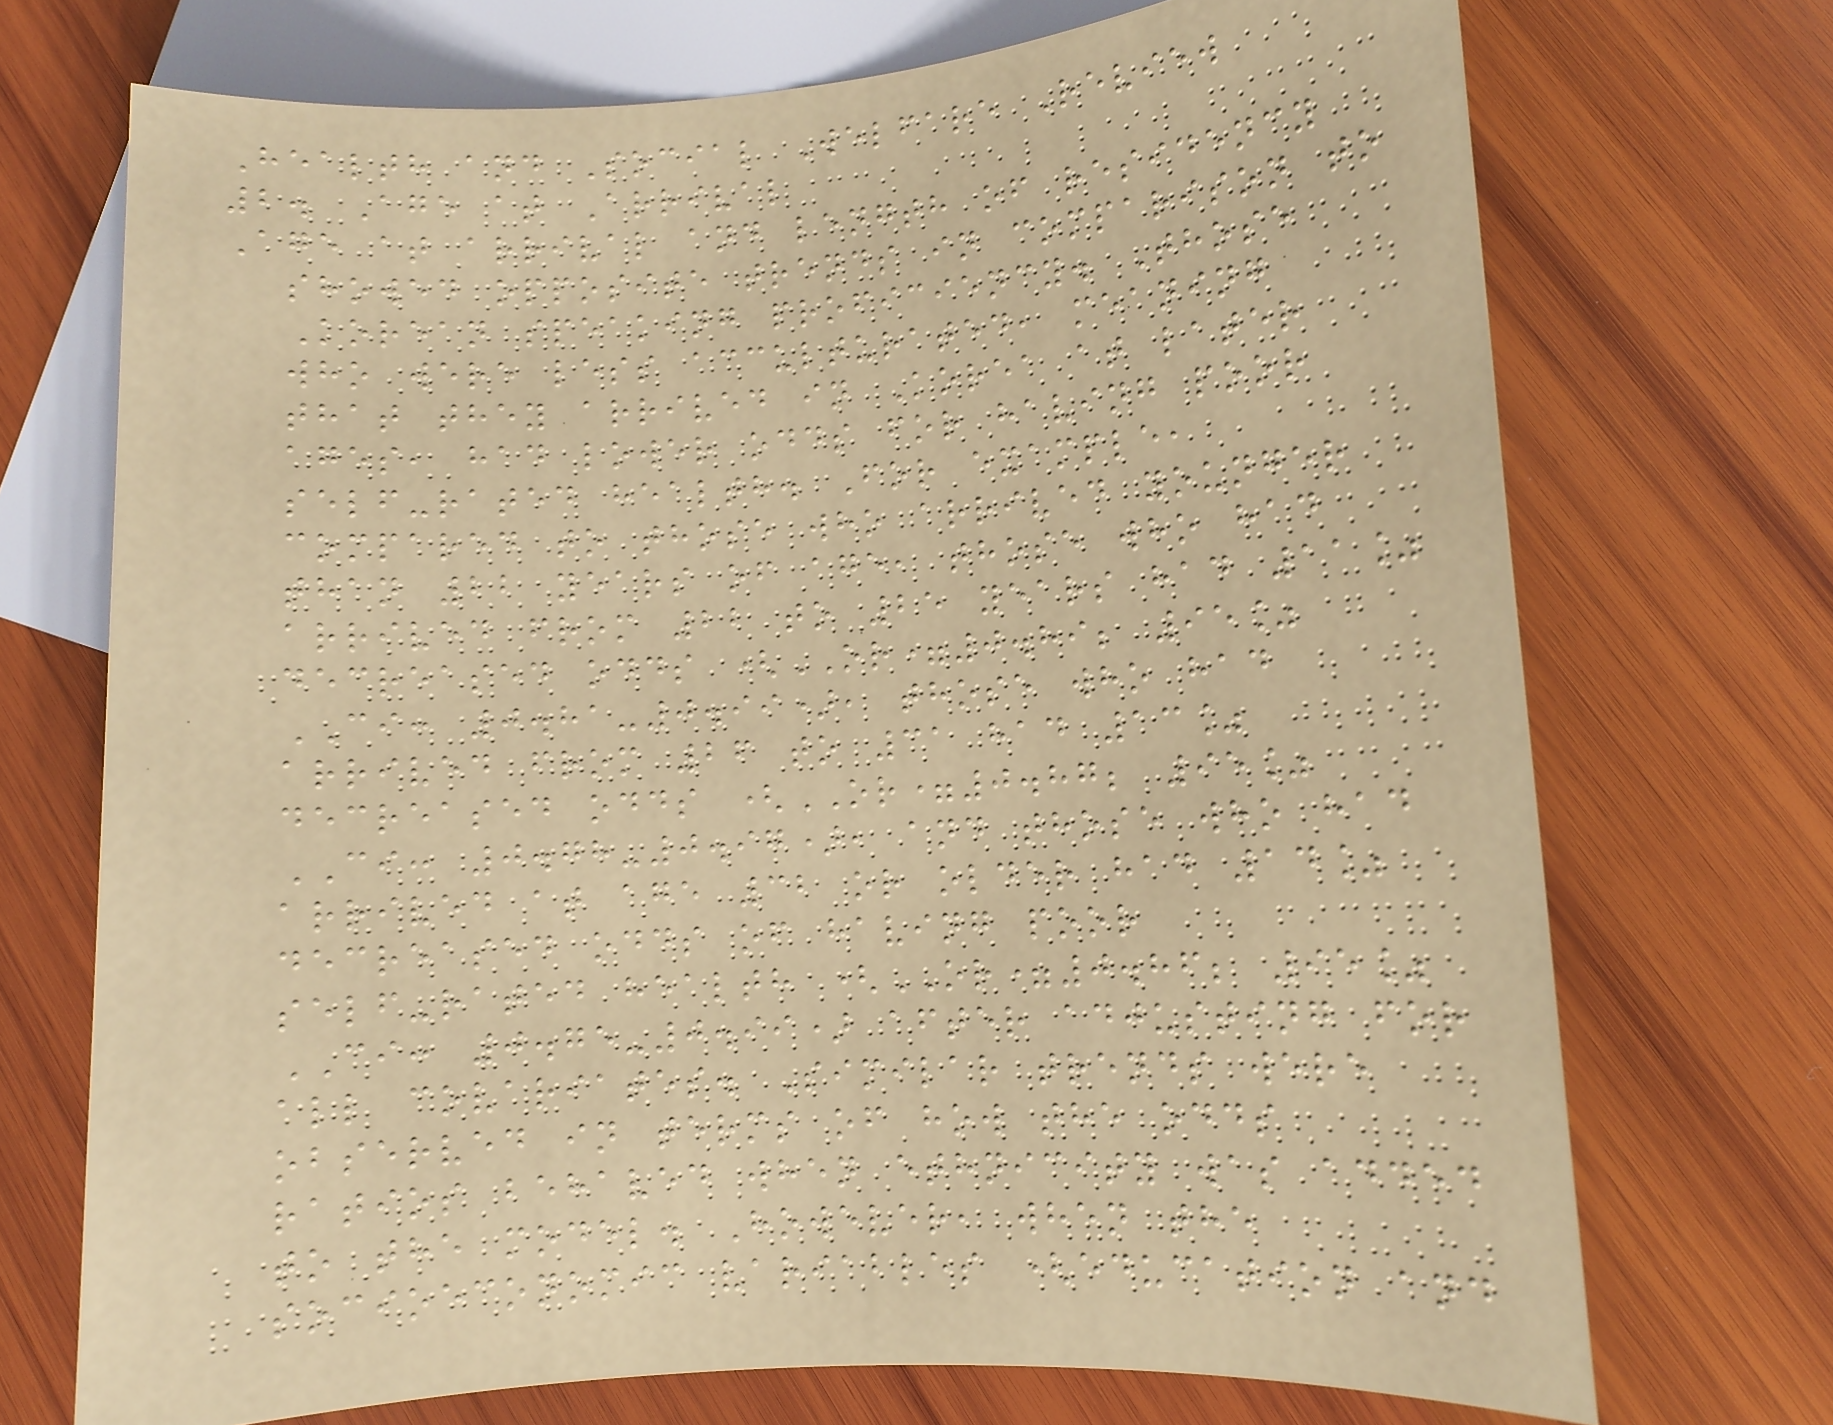Health and Social Welfare Review
2. Age at Arrival
Age at arrival and length of residency
showed opposite trends in comparison to
Korean speaking proficiency. Those
who were less acculturated, meaning
that they arrived in Korea at later
ages, had lower odds for having poor
self-rated health. For example,
compared to those who arrived younger
than 22 years of age, those who had
arrived from 22 to 25 years had 11%
decreased odds (OR=0.89; 95%
CI: 0.81-0.99), those who had
arrived from 26 to 31 had 13%
decreased odds (OR=0.87; 95%
CI: 0.78-0.97), and those who had
arrived at age 32 or older had 14%
decreased odds of having poor
self-rated health (OR=0.86; 95%
CI: 0.75-0.99) after adjusting for
all covariates. Similar trends were
observed in terms of how the odds
ratios behaved when ethnicity was added
to the model. However, when the
socioeconomic variables (education and
